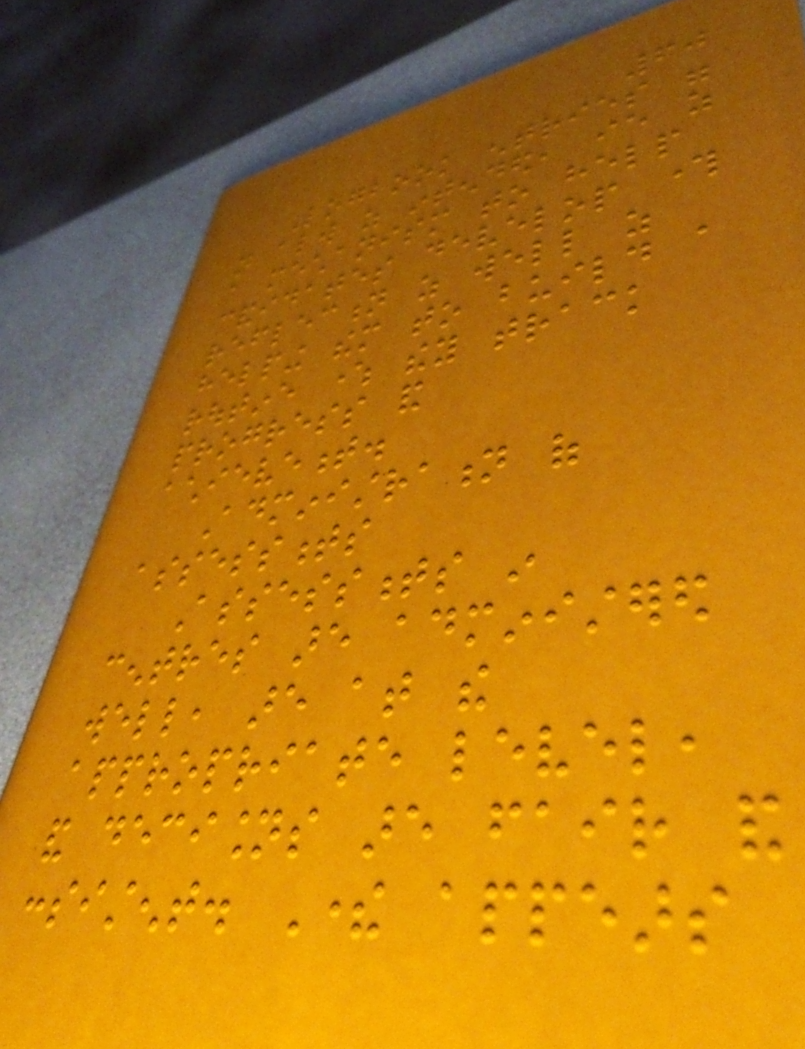60
Logbook entries were
not always as intended, ie as
a mechanism to help
candidates develop through
reflection as well as
helping them to build a
routine where they track
progress and
achievement.
Administration of
assessments
Assessments in
centres are administered
well, are at the
appropriate level,
and decisions are fair and
consistent. There appears
